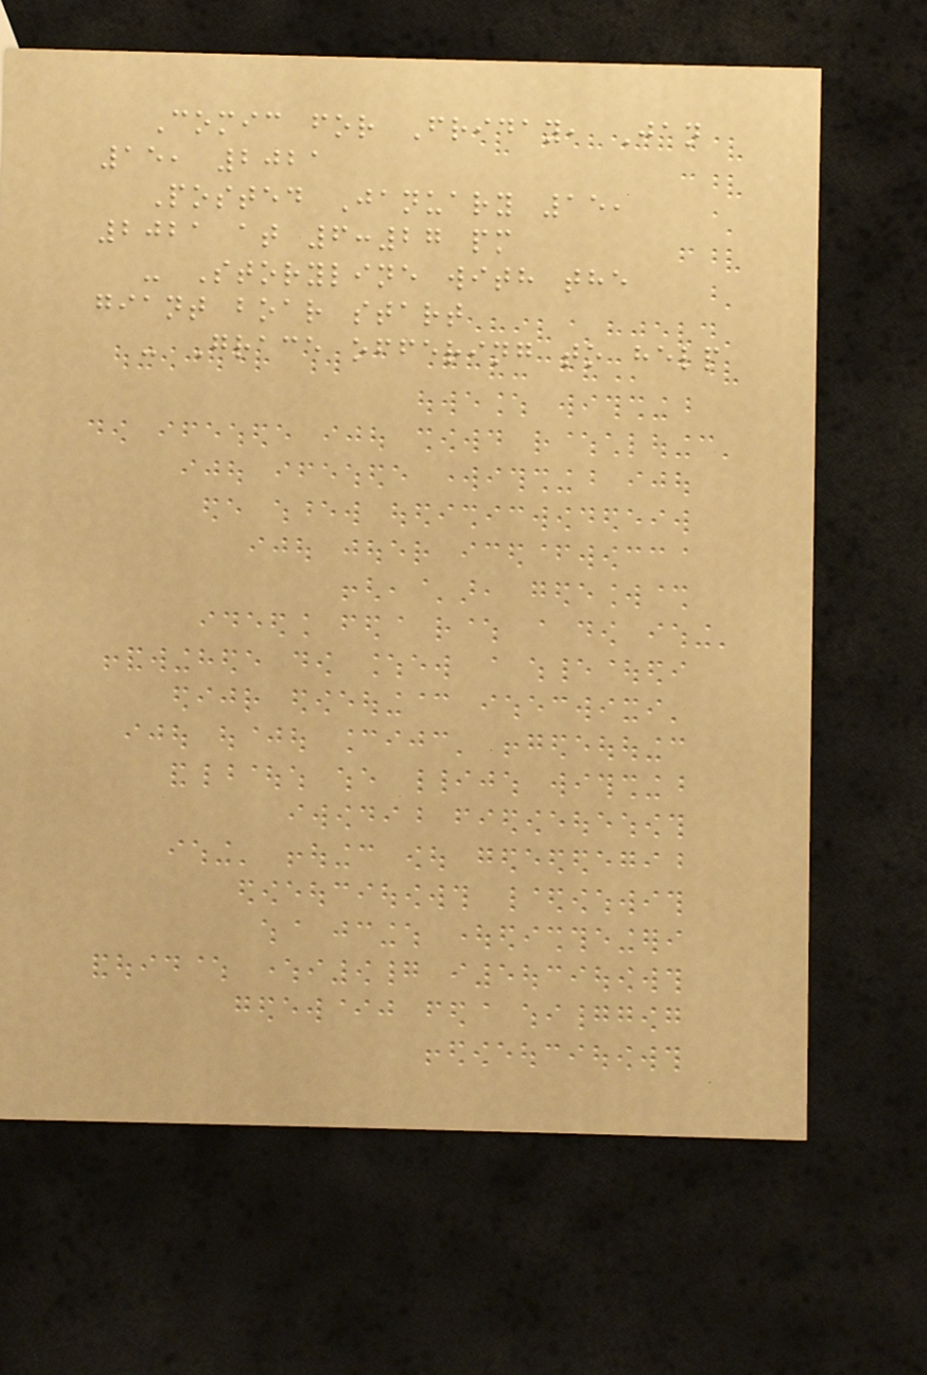Comic for Friday, Jan
15, 2021
Posted January 15,
2021 at 6:27 pm
- Storyline with the
giant boar start
- Grace offering to help
